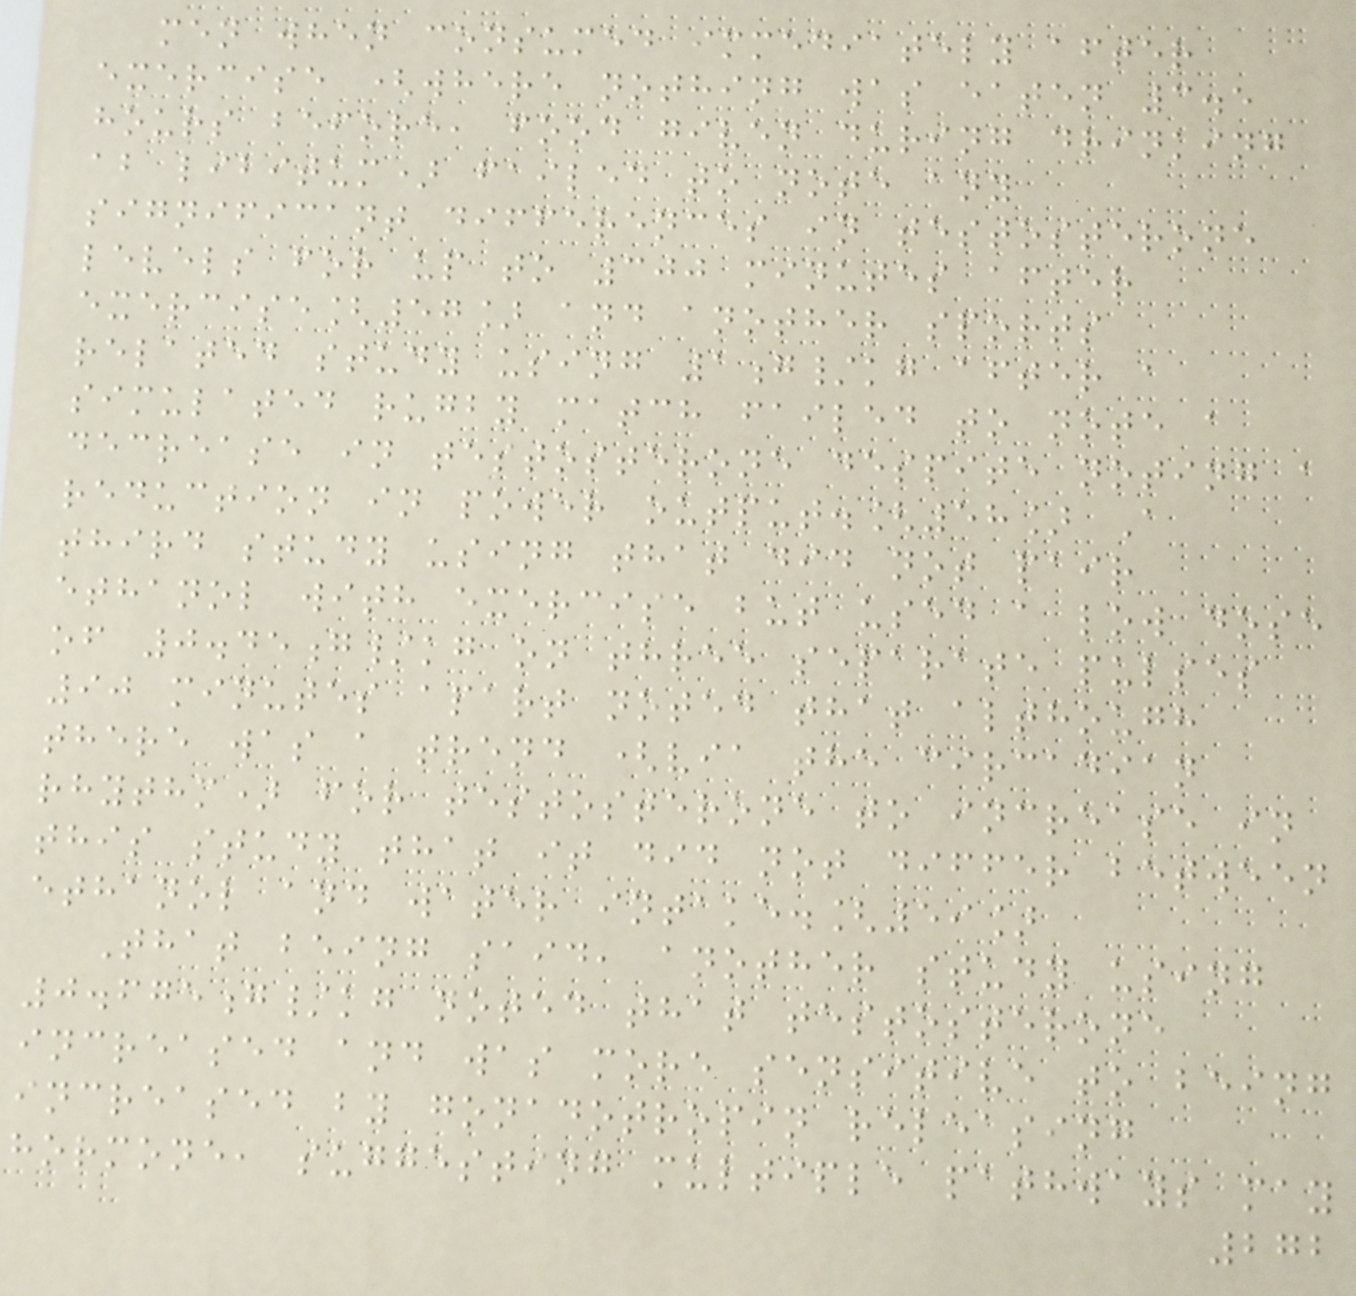men when consumed immediately after
exercise (where nothing was eaten 3.5
hours before, food given during drinking
ab libitum) failed to note any
significant differences in testosterone
levels for up to 300 minutes after
exercise[57] and another sports
related study using 1g/kg after a
simulated rugby match failed to note a
decrease in testosterone despite noting a
reduction in power output.[58] A
third study using that did not pair
ethanol with exercise but used a low dose
of 0.45g/kg on three separate pulses
90 minutes apart noted that although
there was a trend (via the circadian
rhythm) for testosterone to increase in
this study that it did not differ between
ethanol and water intake.[59]
That being said, another study using
0.675g/kg noted that testosterone
increased and was more sensitive to being
increased by gonadotropin releasing
hormone, suggesting multiple pathways may
272
